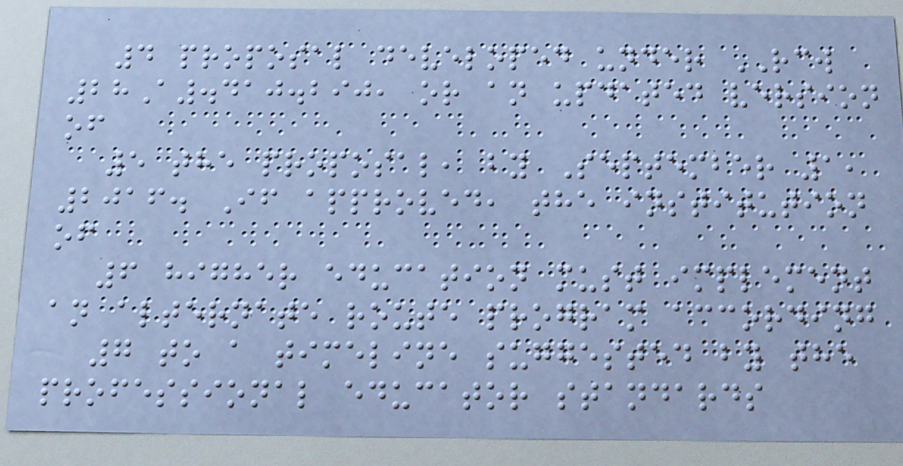4 proposal developed under RCW
28A.410.290, or an updated version
of
5 the proposal, by September 1,
2016. If approved, the institution
of
6 higher education must implement
an alternate route program according
7 to a timeline suggested by the
professional educator standards
